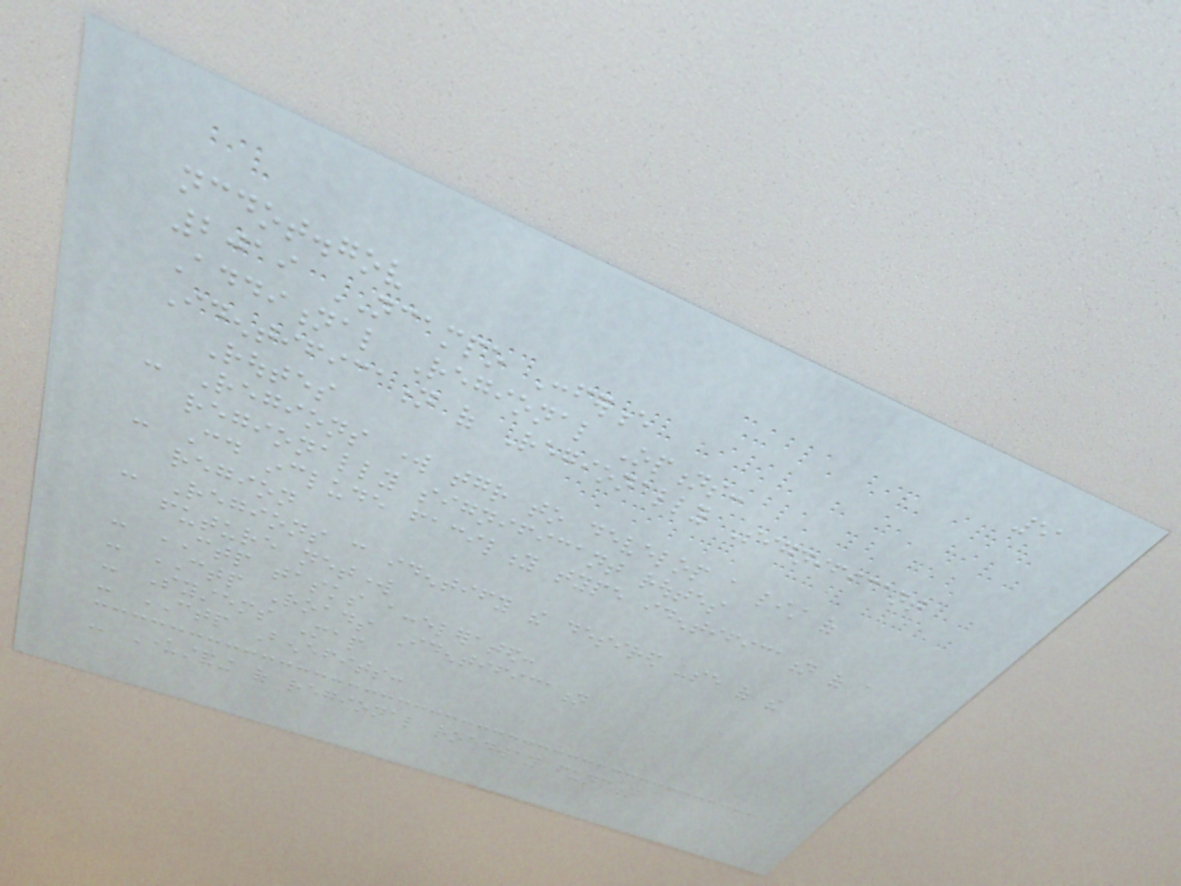51
ncdot.gov
2019 NCAMPO Conference
Additional Regional Options:
Identification of Regionally Significant
Routes
- Regions work together to develop a list of
regionally significant routes
- Could include facility type identification of a
region
- Regions can identify the desired use of the
future network
- CTP tasks accelerated:
- CTP Roads Identification
- Systems Map
- CTP Benefits:
- Understanding of regional roadway function
